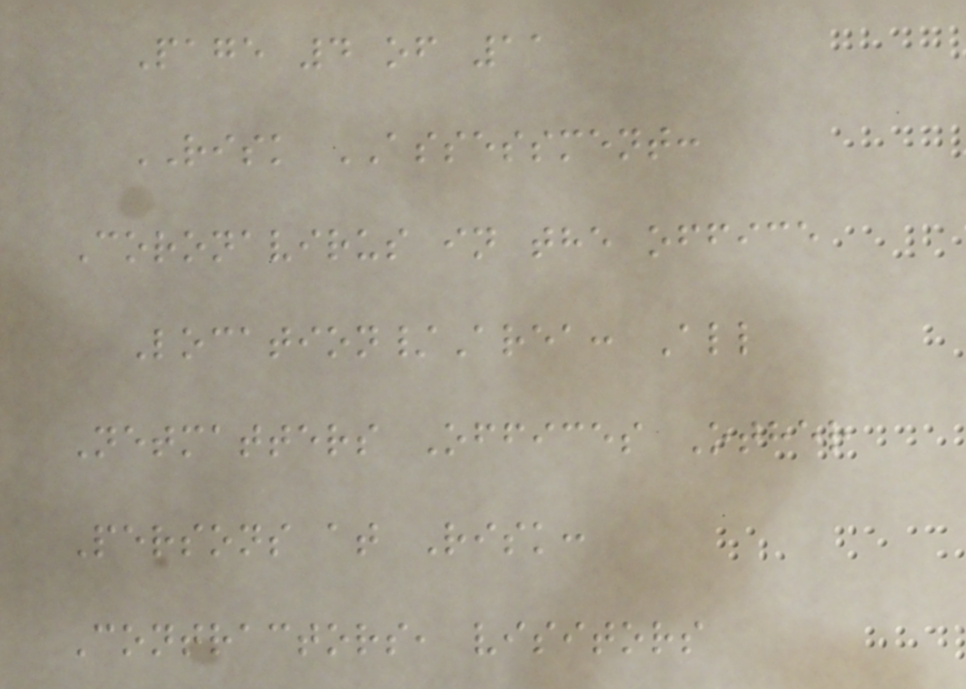Page 4 of 11
RISK ASSESSMENT:
Coronavirus in the office
Location/Area: All
Netmatters Offices Other
Persons at Risk:
Contractors, visitors
